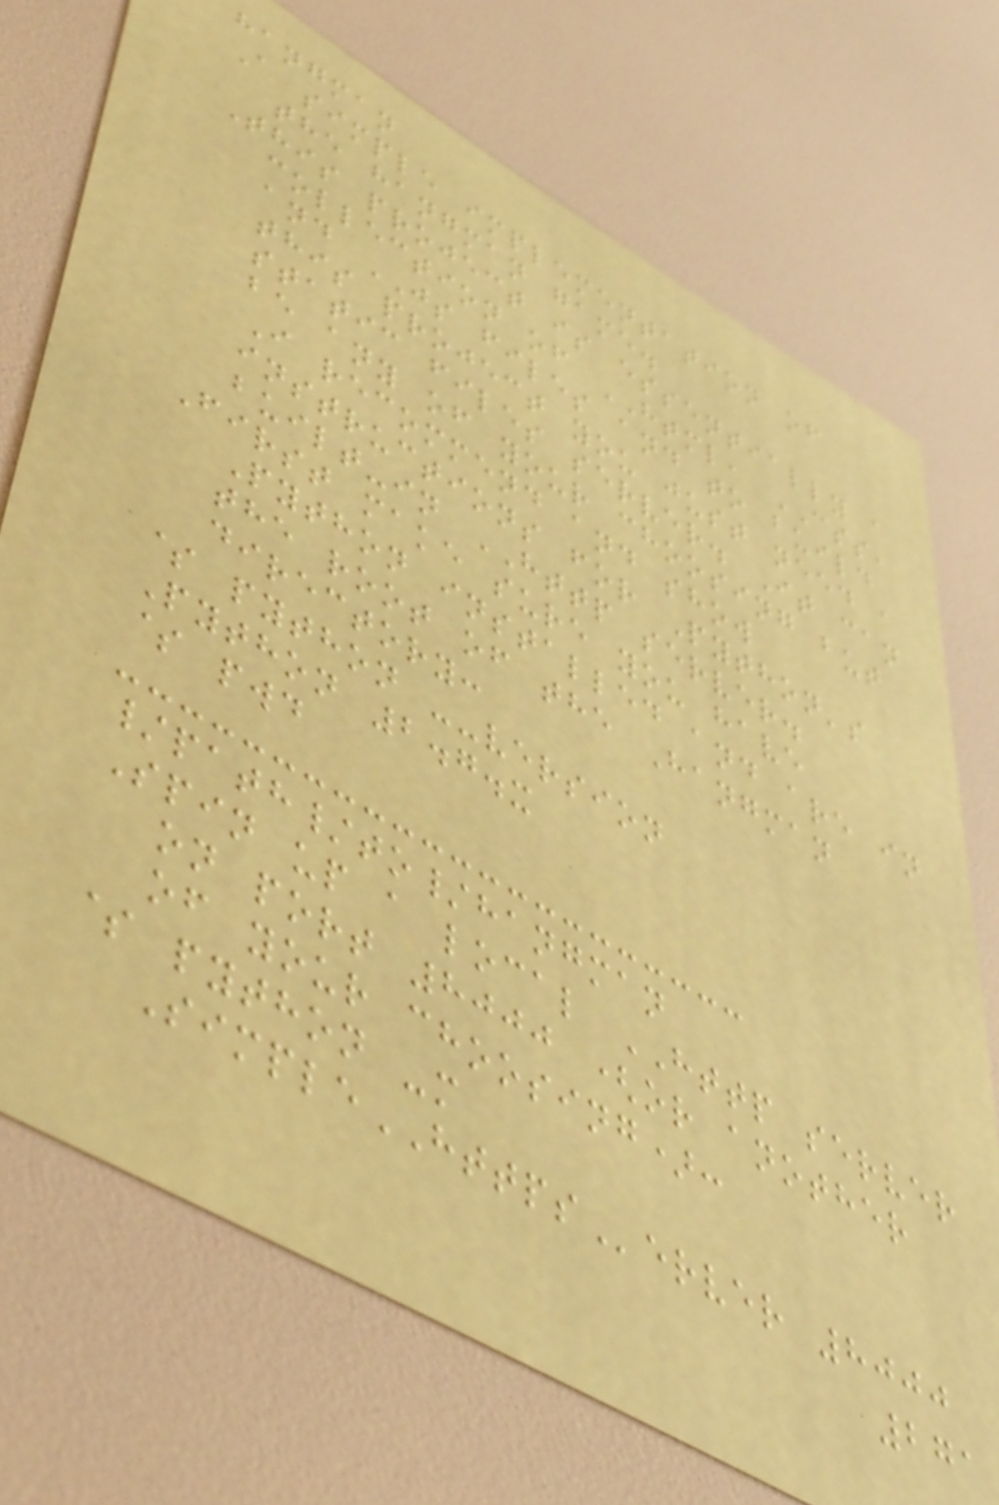hangman
A simple implementation of
the hangman game.
This project is essentially a
collection of HTML, CSS,
and JS files and to build
this project you just need a
static files server. It can
be any of your choosing but
I recommend and show
instructions for Python's
built-in HTTP server.
First make sure you have
Python installed and are in
the root of the Hangman
directory:
$ python --version
Python 2.7.x
$ pwd
/path/to/hangman
Spin up a local HTTP server
on port 8000 (or another
of your choosing):
$ python -m
SimpleHTTPServer 8000
271
